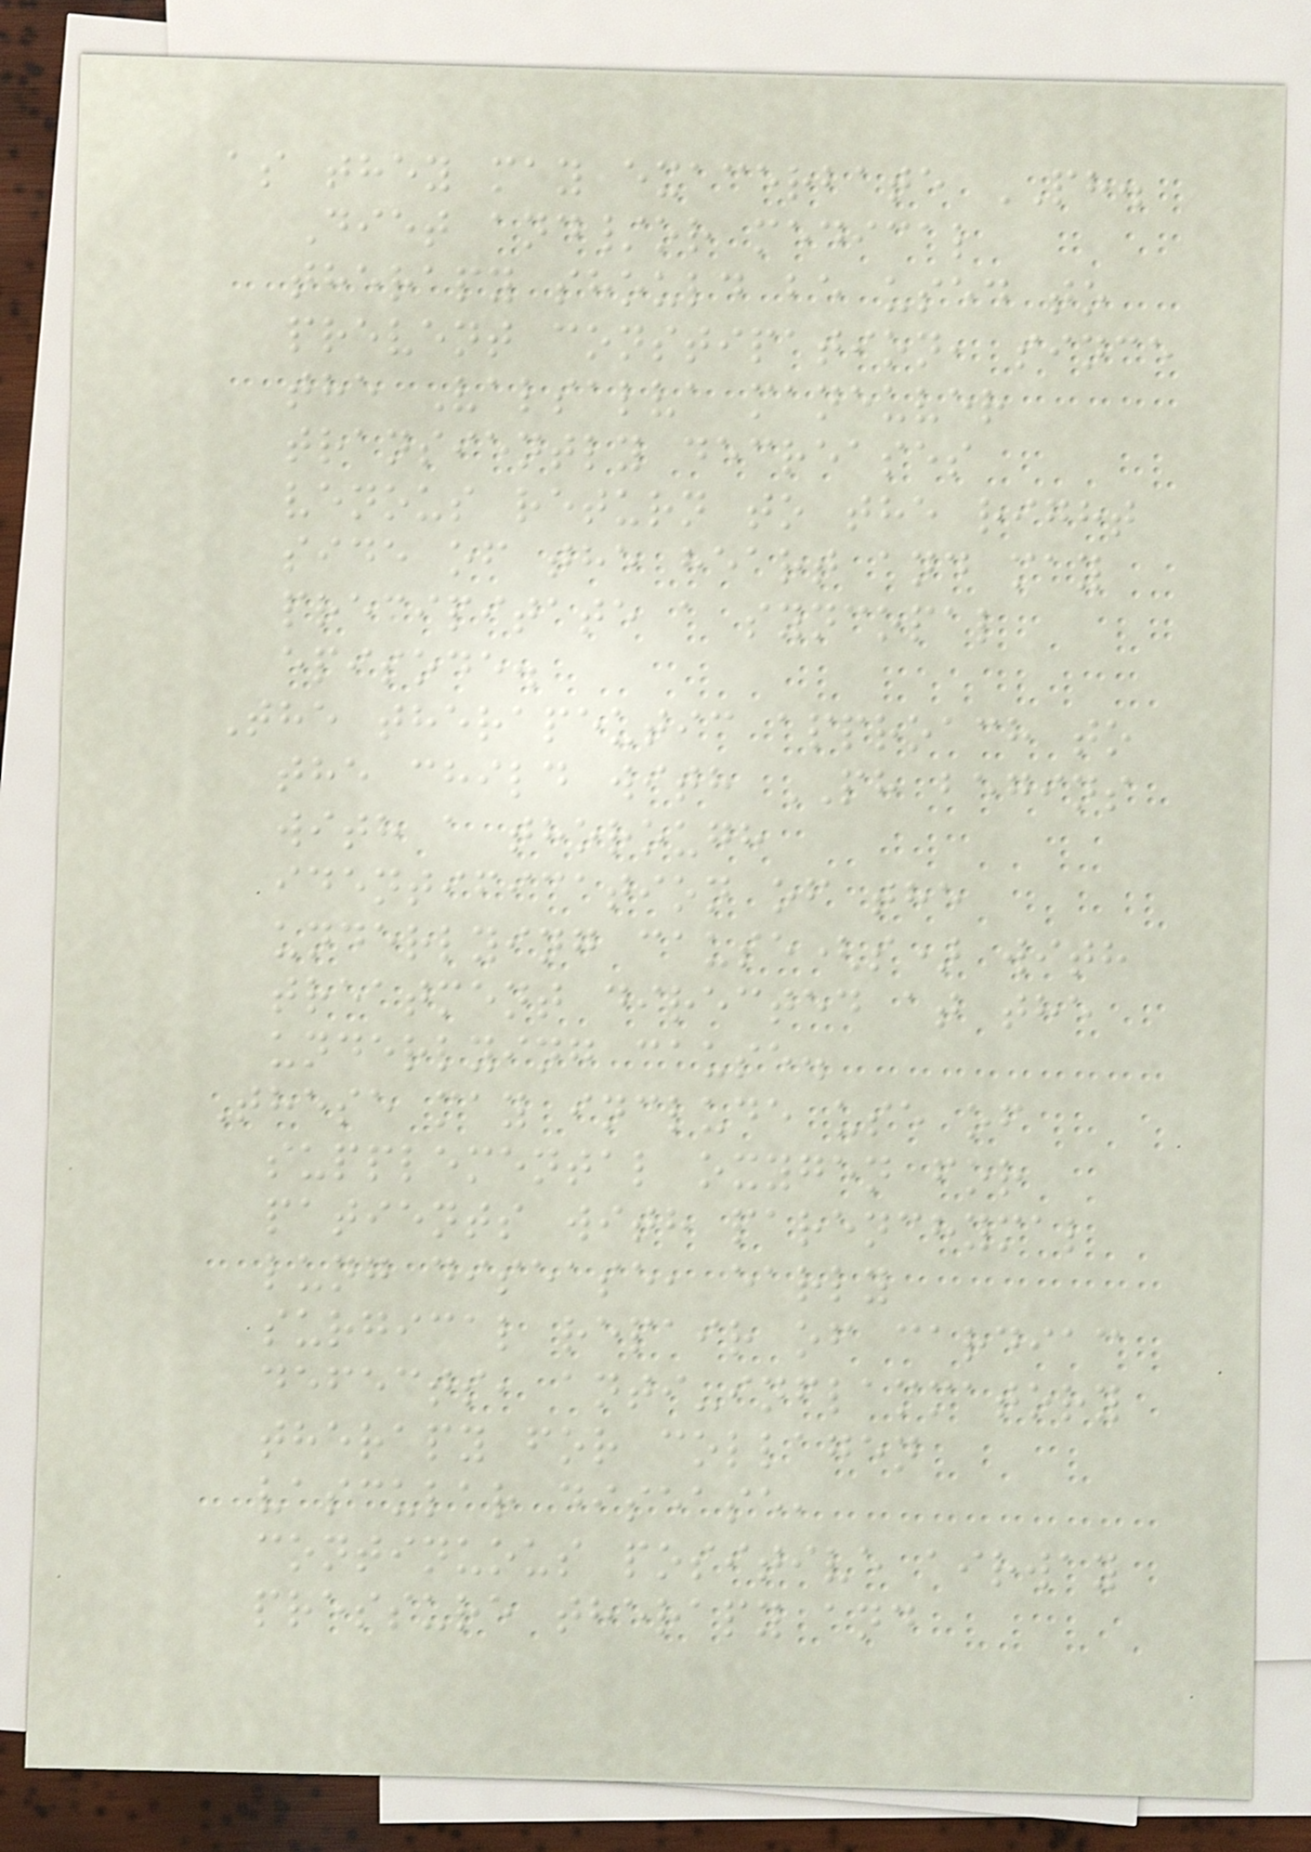as they may exacerbate PH.
Diet and/or medical
therapy should be used to
prevent constipation, since
the Valsalva maneuver
transiently decreases
venous return to the right
side of the heart and may
precipitate a syncopal
episode.
The therapeutic approach to
the child with PH begins
with a thorough
identification of the
underlying cause(s) with
treatment directed at the
underlying cause.
These may include use of
supplemental oxygen for
patients with parenchymal
lung disease, early
surgical repair of cardiac
defects, anti-inflammatory
therapy for collagen
vascular disease,
continuous positive airway
pressure therapy and
